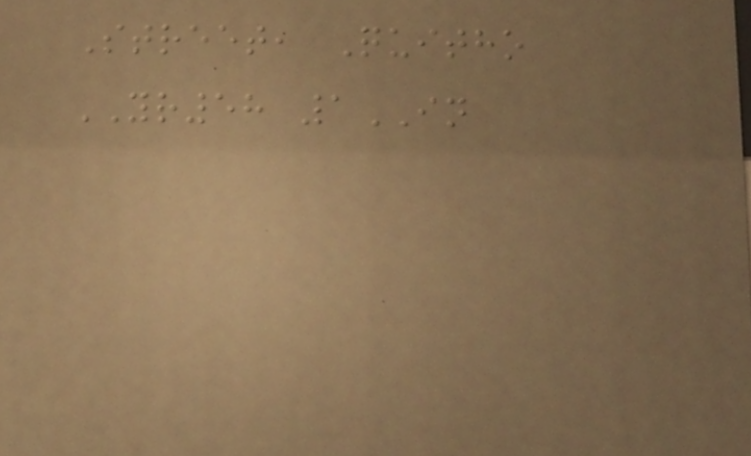Street, Quitho
YR58 1IN
